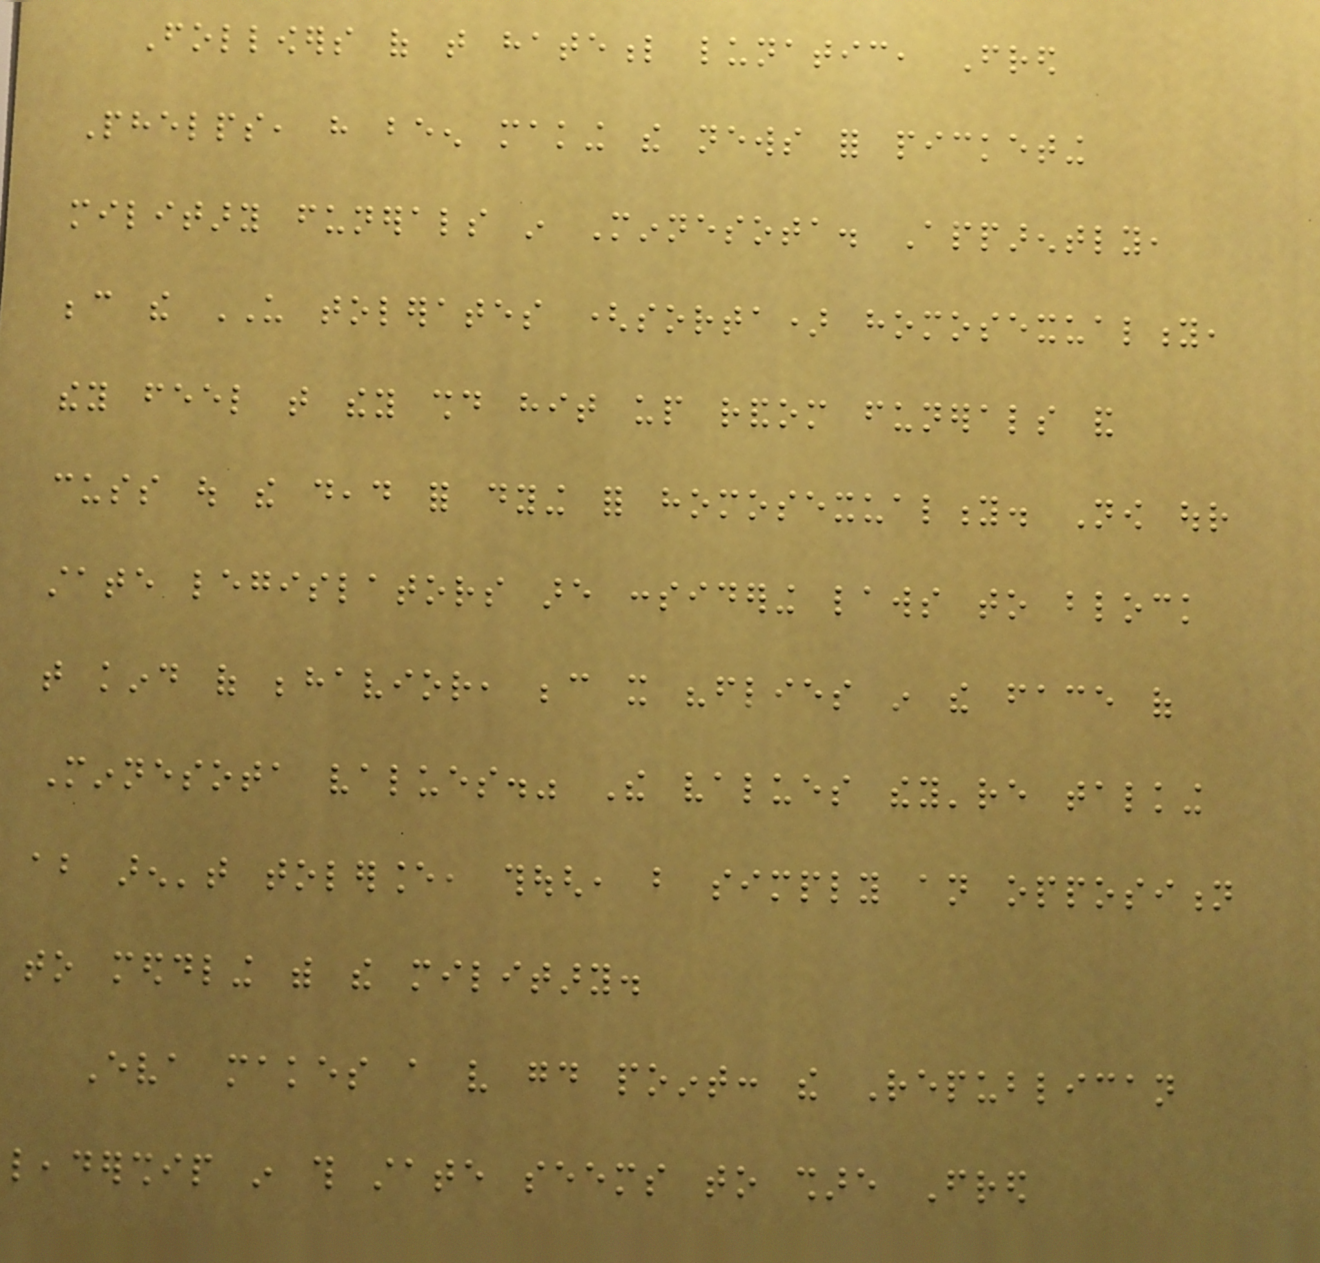Followers of that hateful lunatic, Fred
Phelps, have been making the news for picketing
military funerals in Minnesota. Apparently,
because the US tolerates (sorta) homosexuality,
they feel that they should hit up random funerals and
cuss out the dead for dying for homosexuality. Now our
state legislators are considering laws to block
that kind of behavior, because it "flies in the face of
Minnesota values." The values they're talking
about aren't tolerance, though, but simply an opposition
to meddling with the military.
Eva makes a very good point: the Republican
leadership in this state seems to share Fred
